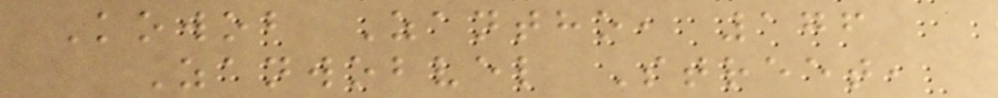Kowob Zantho, 176
Zanwobvel Street,
